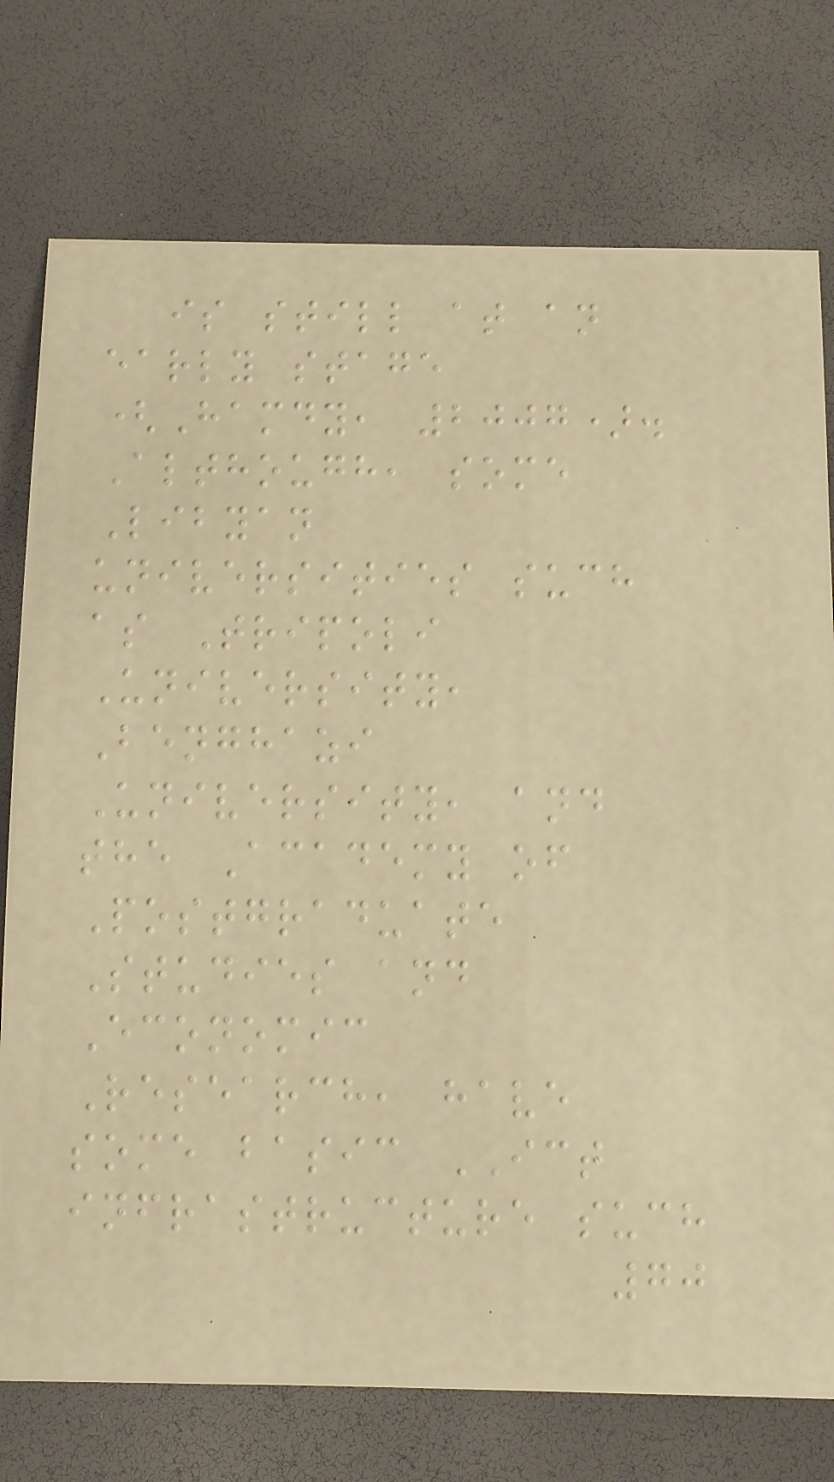is still at an
early stage
(Hamdy, 2007).
Although, some
Libyan
universities such
as Tripoli
University,
Benghazi
University, and
the Academy of
Postgraduate
Studies and
Economic
Research, have
some basic ICT
infrastructure such
70
